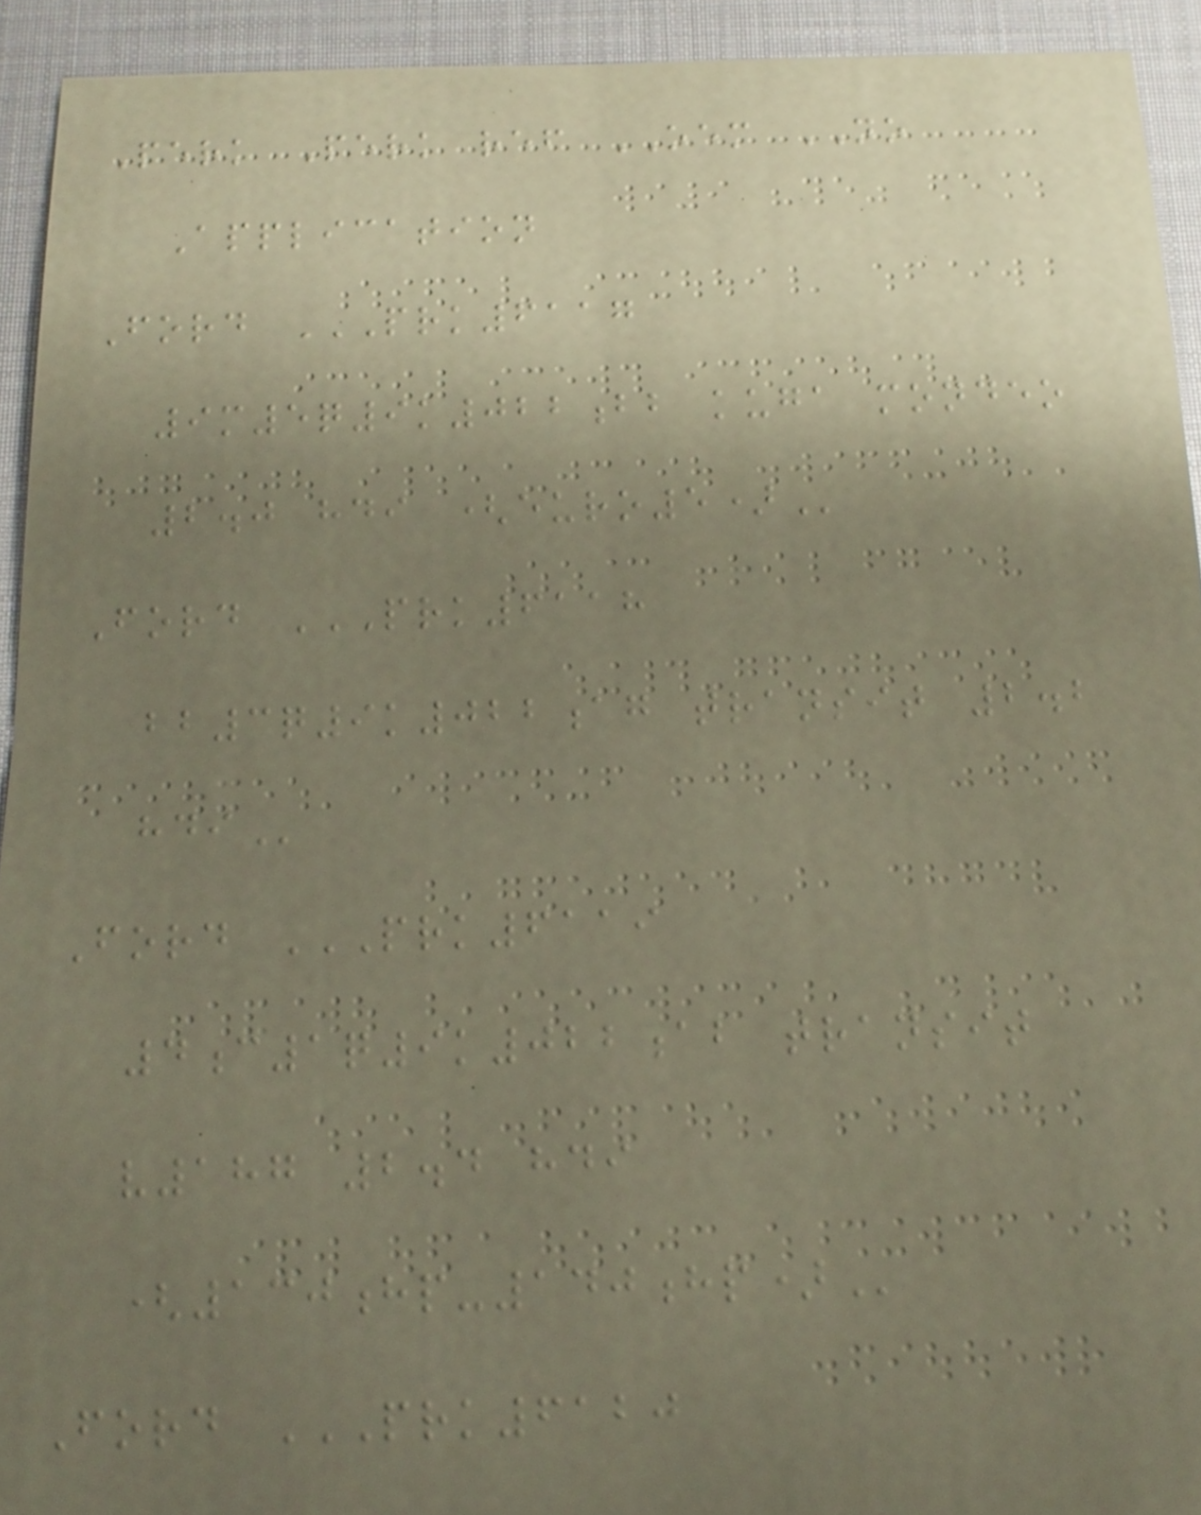Perk Perk ref OEM NO
Application
Ford PRK6117
9M5Q9K022BB KUGA MONDEO
2.0 HDI (EURO5)
Ford PRK6118
BB3Q9K022AG TRANSIT 2.2
HDI
Ford PRK6119
4C1Q9K022AB TRANSIT
V187 2.4 HDI
(130HP-140HP)
Ford PRK6120
